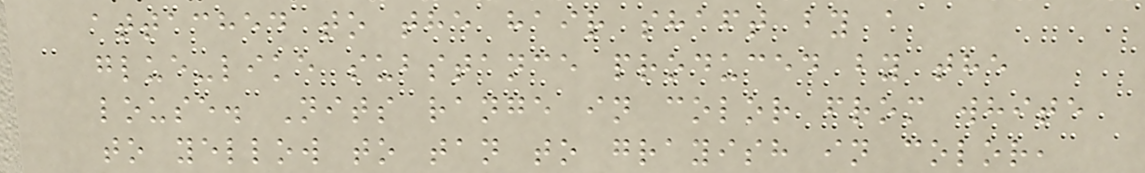attached to the hair shaft by a
glue-like substance produced by the
louse. Nits range in color from white
to yellow to tan to grayish in color,
